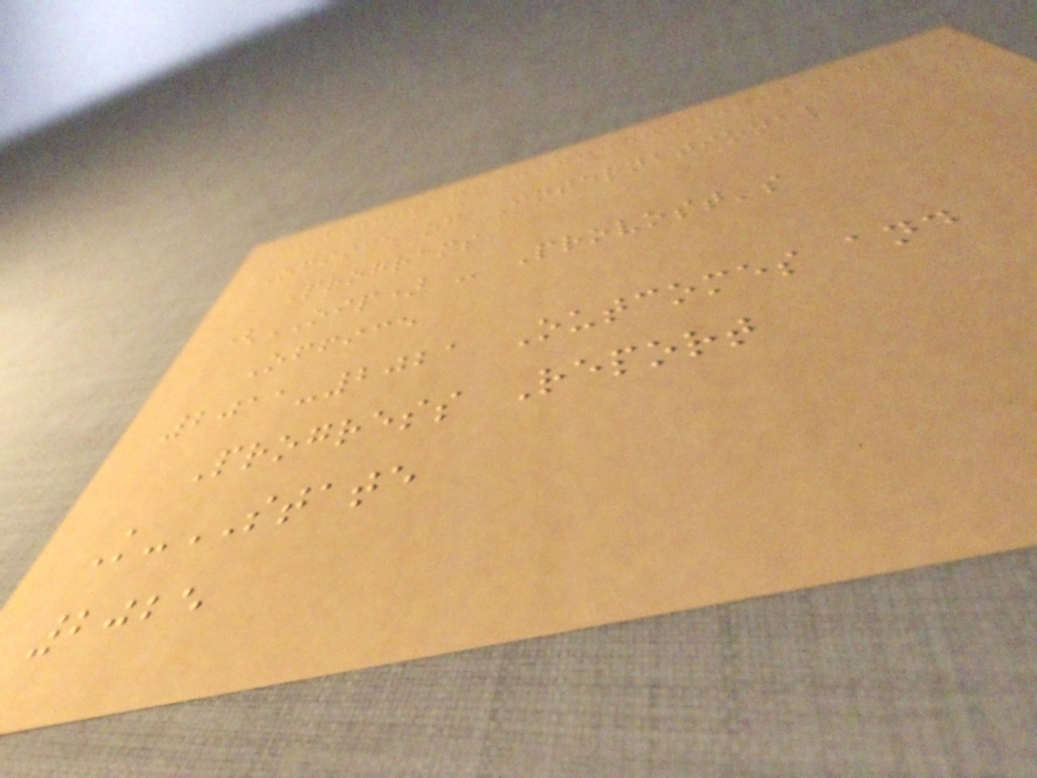Office of International
Programs
(OIP) - Provost's
Office
2011-2021 Outcomes and
Progress Report
K-STATE
2025
